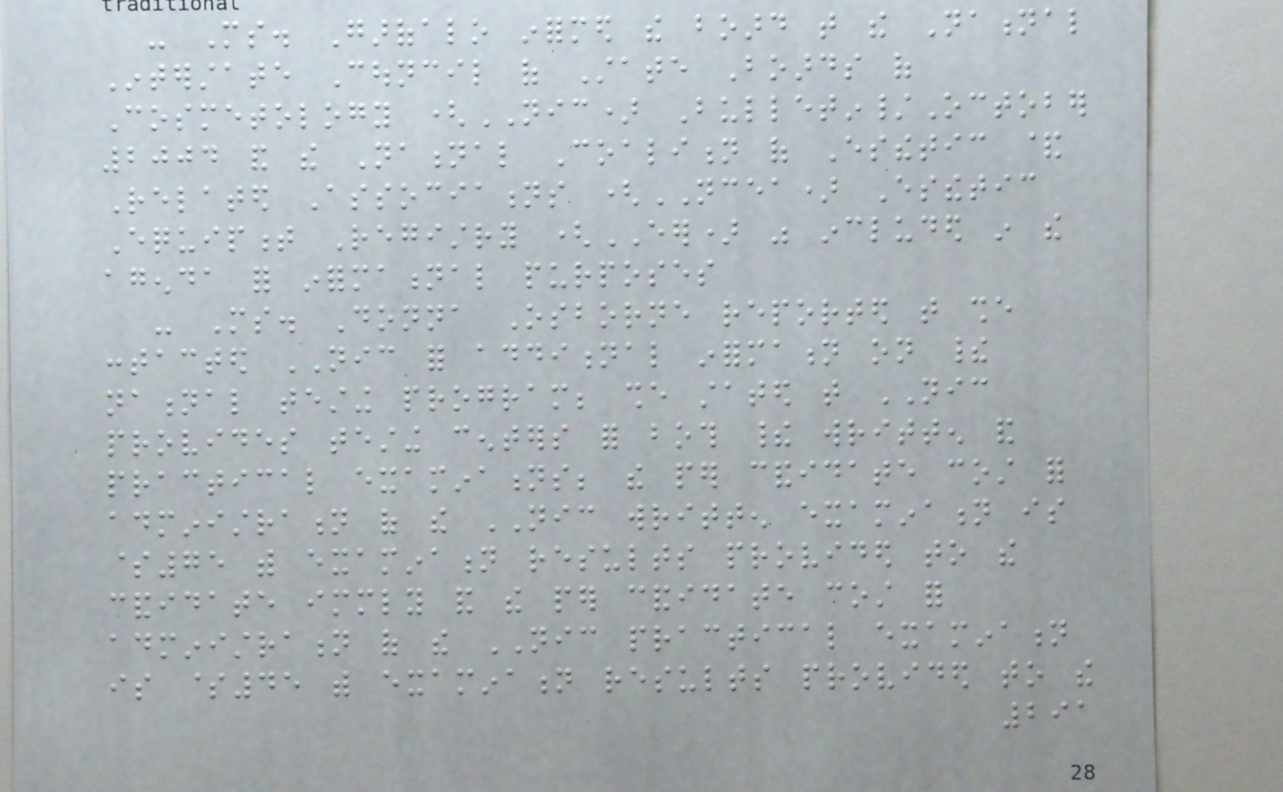- Ms. Garofalo informed the board that the National
Interstate Council of State Boards of
Cosmetology (NIC) Bulletin/October
2004 and the National Coalition of Esthetic &
Related Associations (NCEA) Esthetic
Equipment Registry (EER) was included in the
agenda for informational purposes
- Ms. Donna Osborne reported that she
contacted NIC for additional information on their
national testing program; she stated that NIC
provides testing centers for both their written and
practical examinations; the per candidate cost for
administration of the NIC written examination is
$75 with examination results provided to the
candidate immediately and the per candidate cost for
administration of the NIC practical examination
is $45 with examination results provided to the
291
